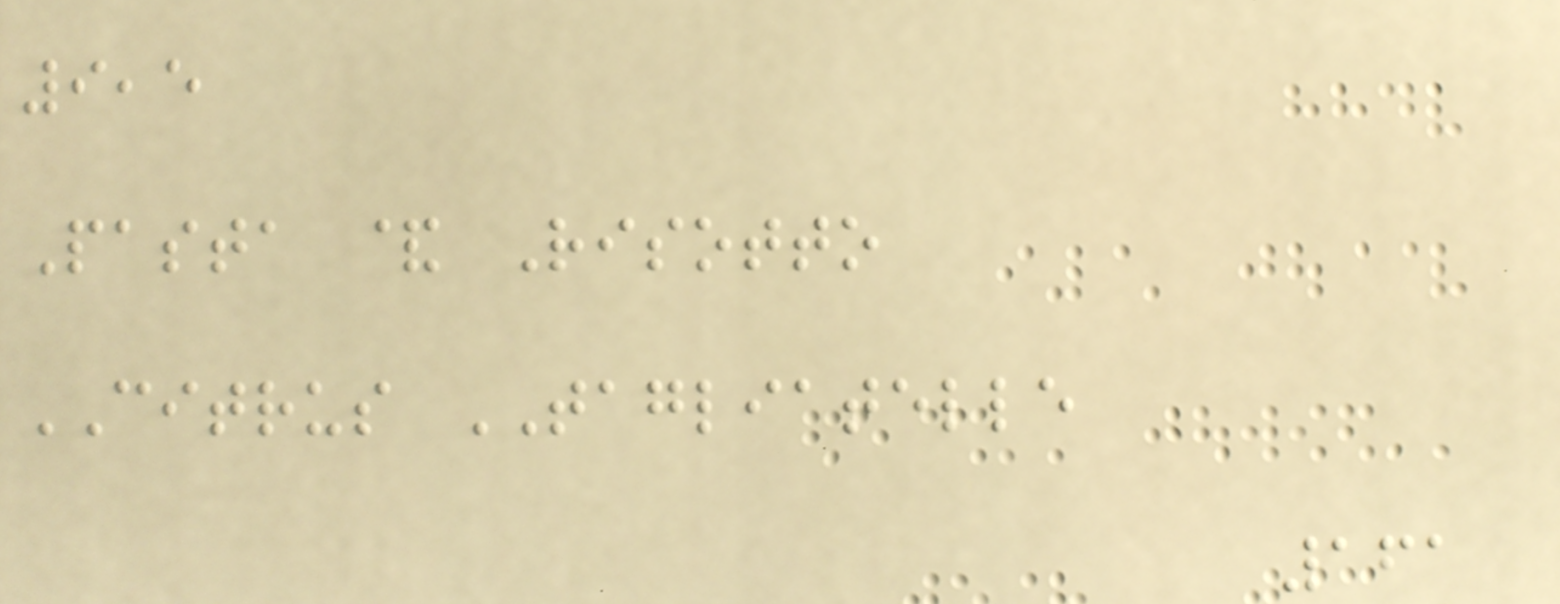9,5
Pasta & Risotto
CITRUS TAGLIATELLE
161
